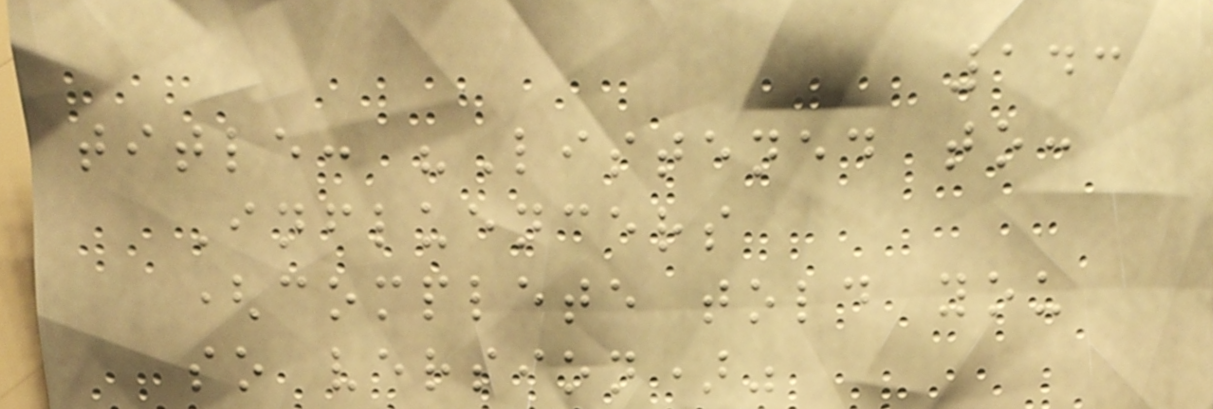143
title: "Listened to:
Influencers
(complete told you
so version)"
